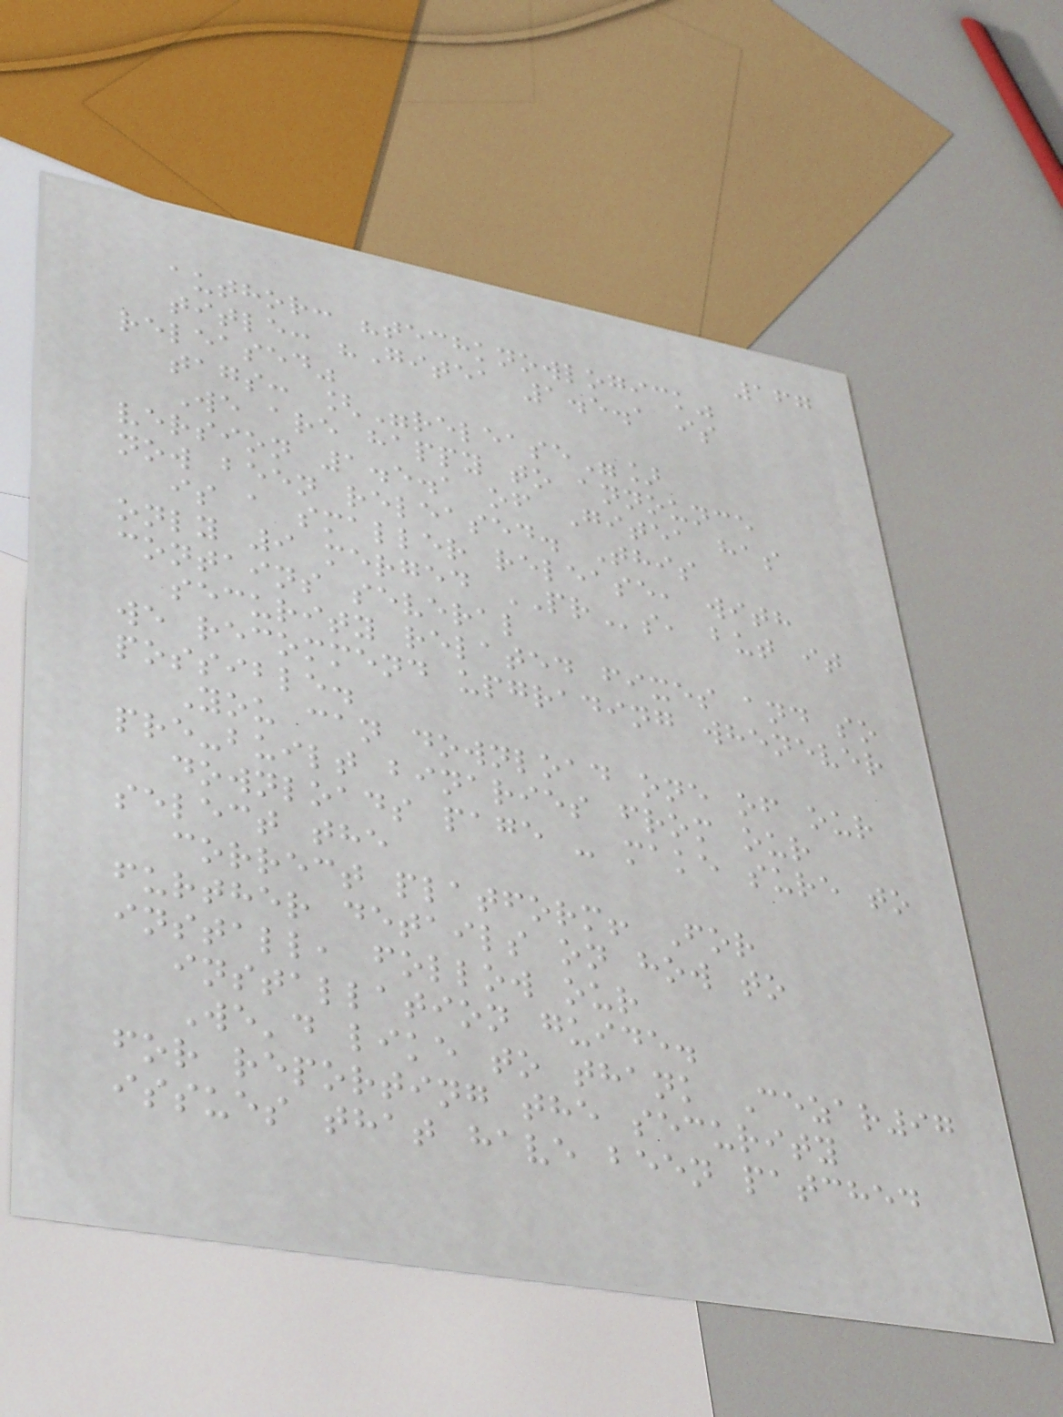167
author: "techknowlogick"
title: "Gitea 1.5.1 is
released"
tags: ["release"]
We are happy to announce
version 1.5.1 of Gitea has
now been released. This
is a smaller release, with
only 9 merged PRs, but it
contains several
security related fixes and so
we recommend upgrading whenever
possible.
You can download one of our
pre-built binaries from our
downloads page - make sure to
select the
correct platform! For
further details on how to
install, follow our
installation guide.
We'd like to thank Cezar97
for reporting the security
issues that have been patched
